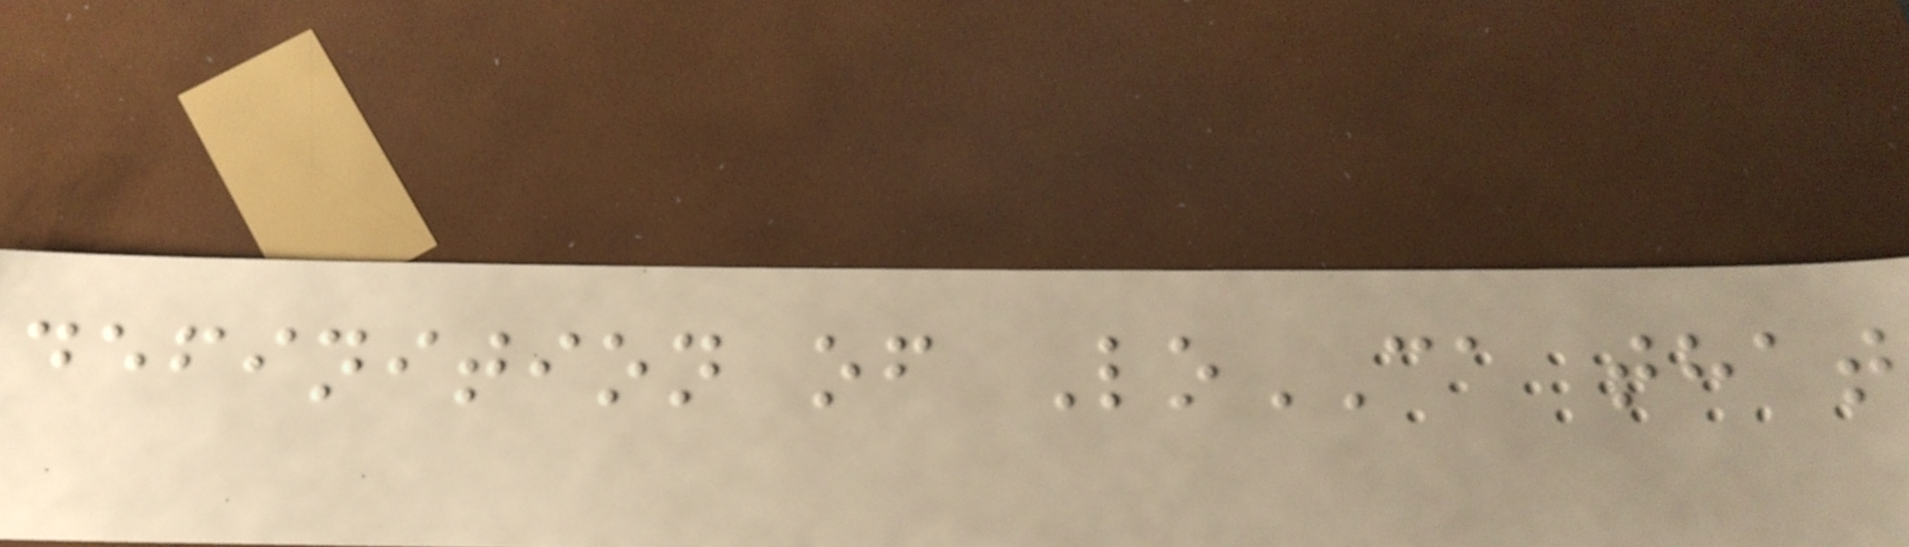definition of LoCA that
